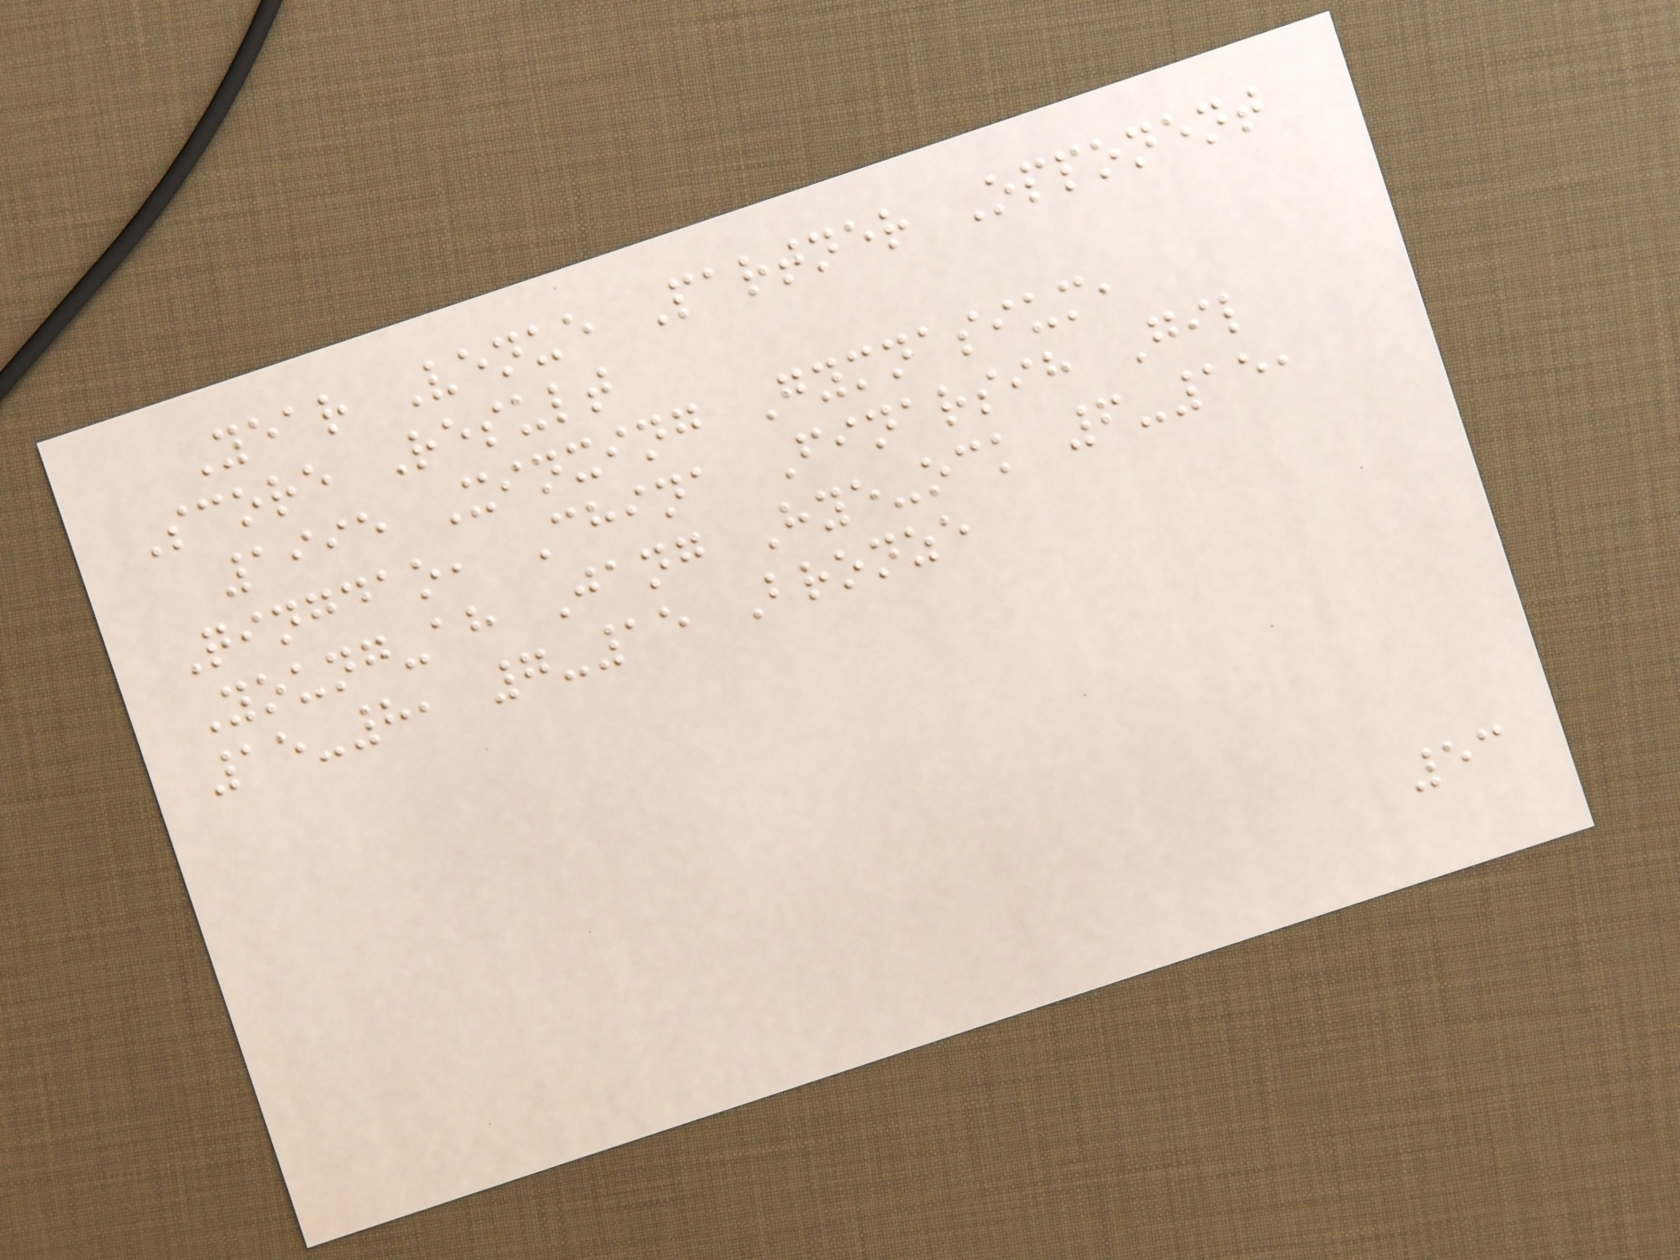Year Venue Partner Opponent
Score Result
1995 Xinxing Gymnasium,
Qingdao, China Finarsih Gil
Young-ah Jang Hye-ock 6-15,
15-8, 7-15 Bronze
53
